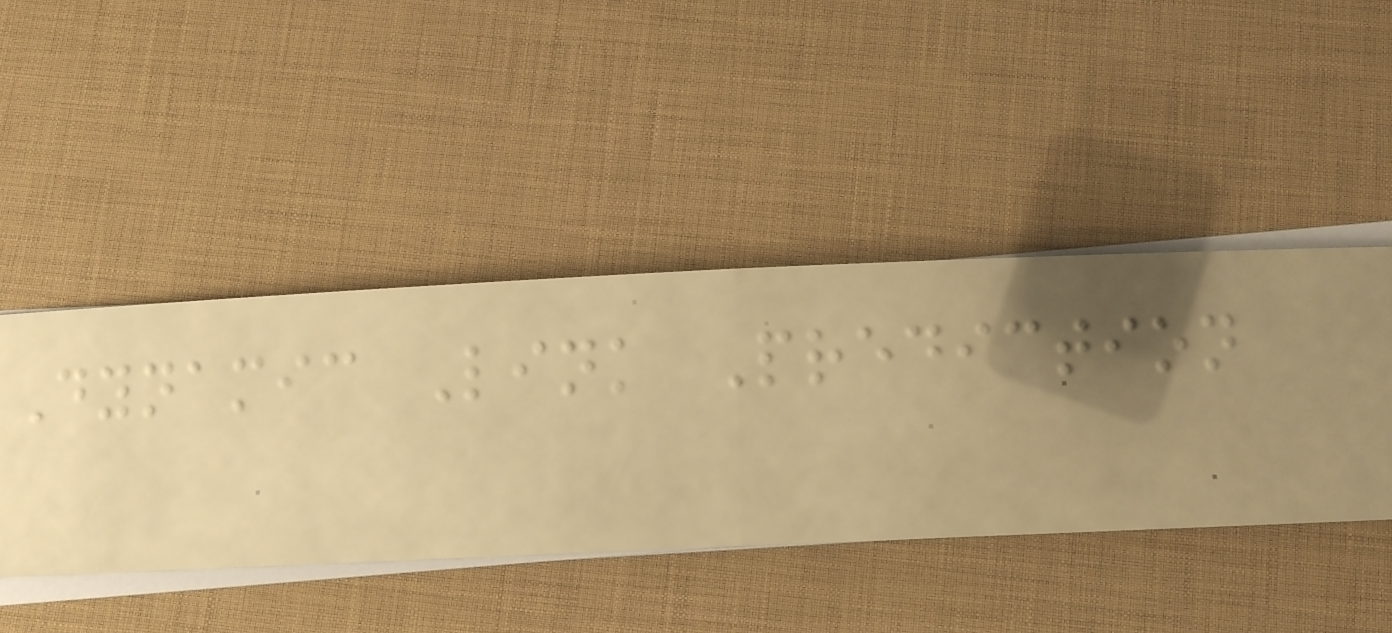Dynamic Link Prediction
